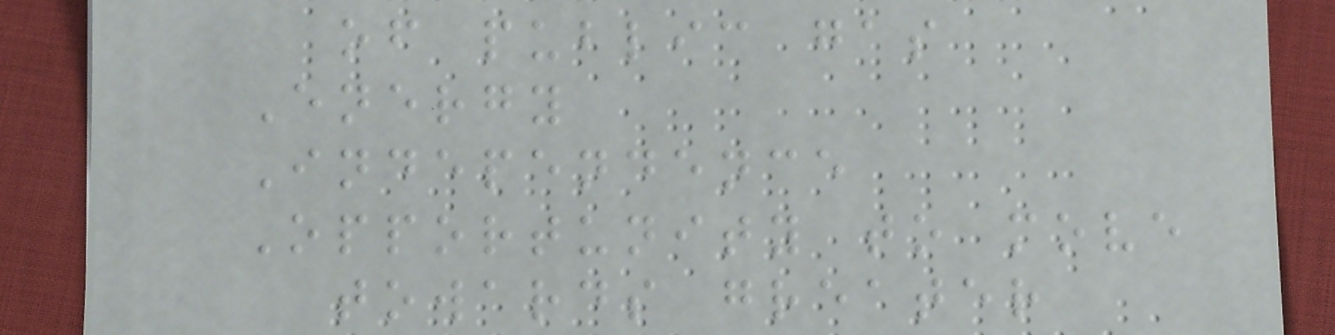of public gas
Energy
Independence
Opportunity to move
towards greater
